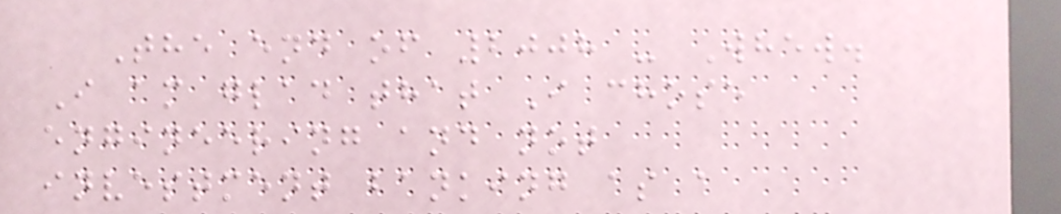The end of 2008 - Whew.
I am glad that I chose
engineering and not
investment banking as a
